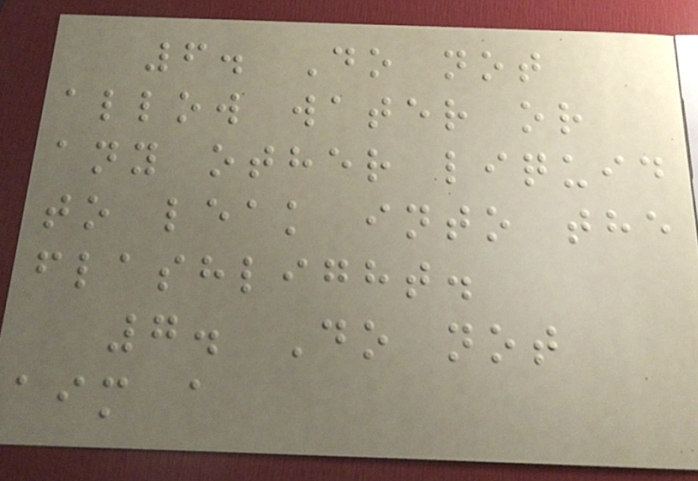6. Do not
allow water or
any other liquid
to leak into the
flashlight.
7. Do not
aim a
